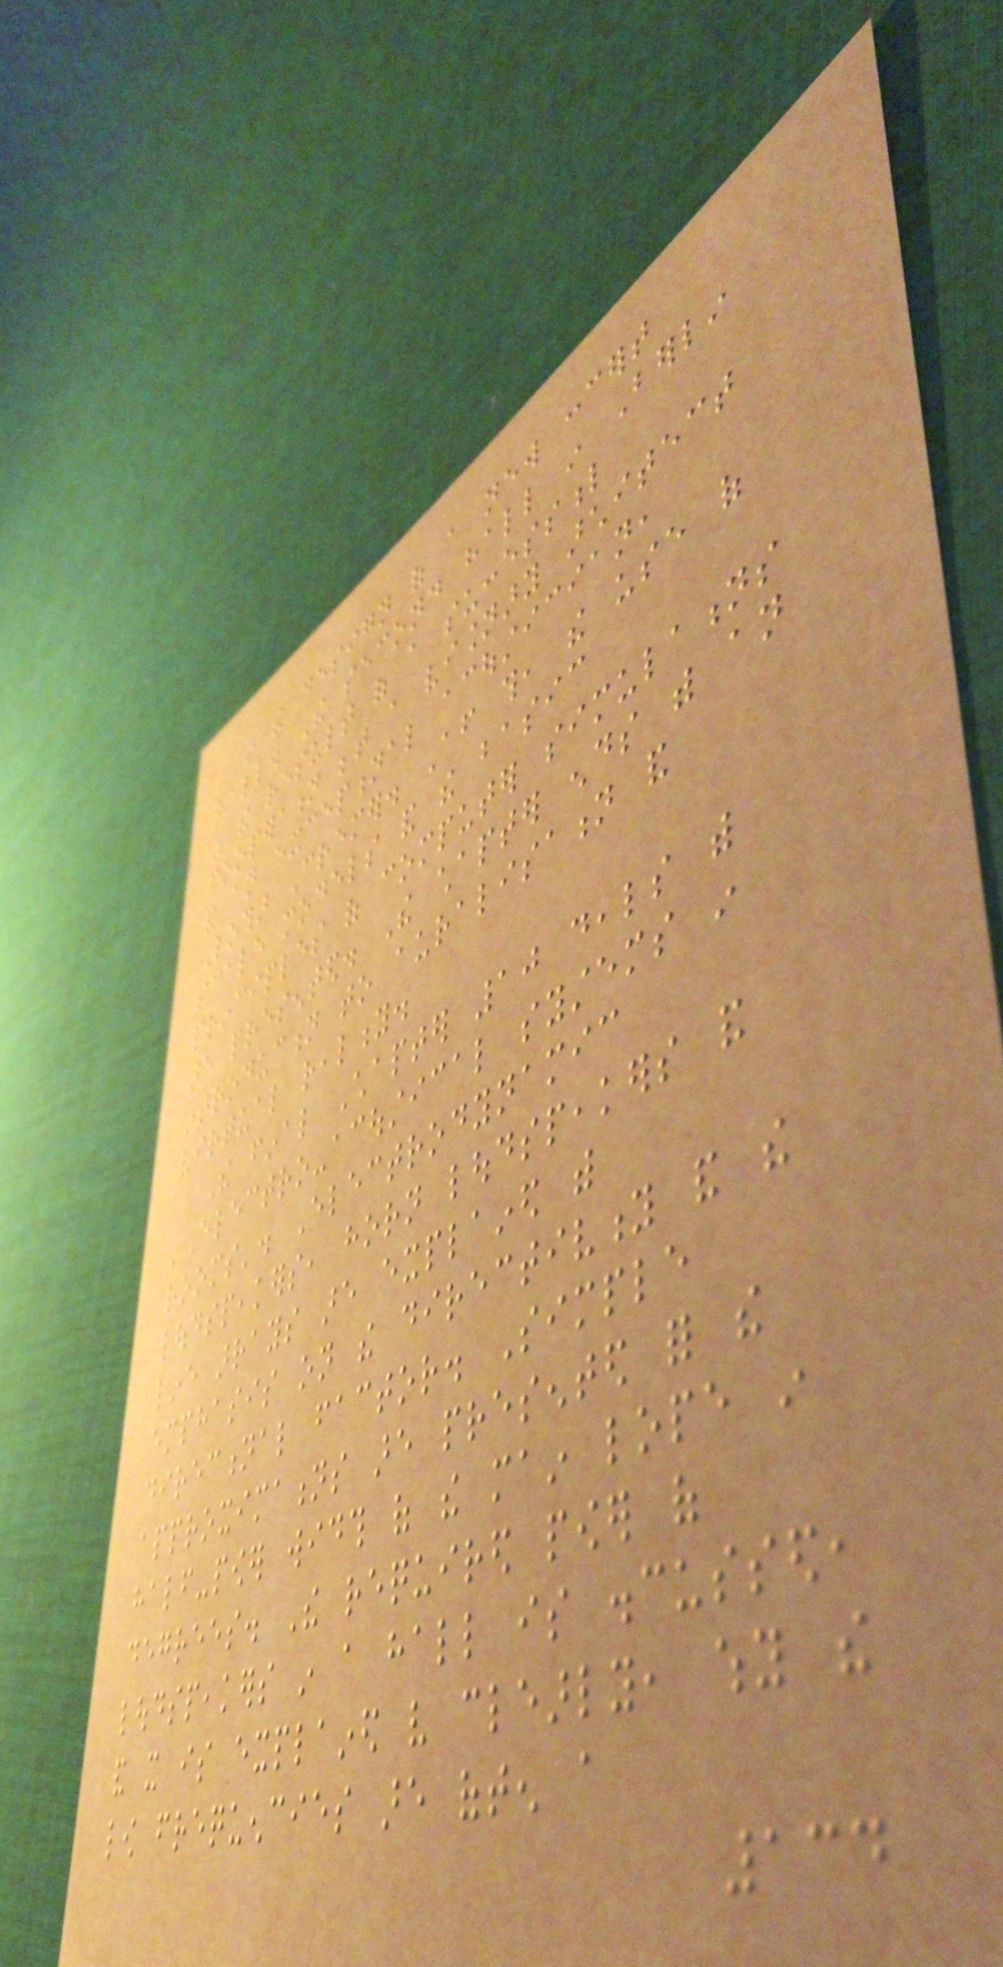in the design of a new concert
hall. The second hall in Berlin
was the result of a successful
cooperation between a visionary architect
and an exceptional acoustician,
Lothar Cremer. After this, the use of
scale models and the basic
principles of computer simulations
are presented. The chapter ends with an
introduction to auralisation and
virtual reality.
The final Chapter 10 deals with
'Electro-acoustical systems in
rooms'. Electrodynamic
loudspeakers, horn loudspeakers and
line arrays are explained with
emphasis on the directivity and the
directional factor. Simple
approximations are presented for the
half-power width of the main lope in
degrees. The required power of
loudspeakers in a hall is discussed,
and it is explained very clearly, why the
low frequencies are often a
134
